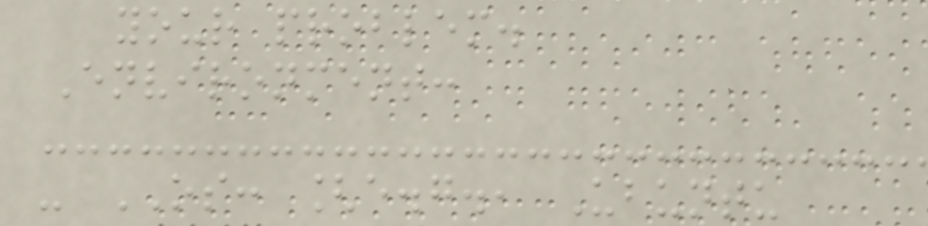your problem.
Environment:
- OS: [e.g., Ubuntu
